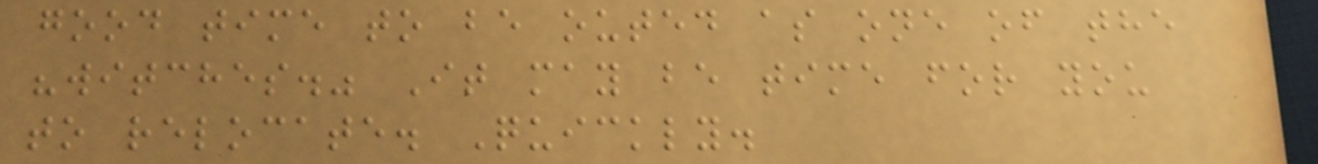good time to be outed as one of the
"witches." It may be time for you
to relocate. Quickly.
